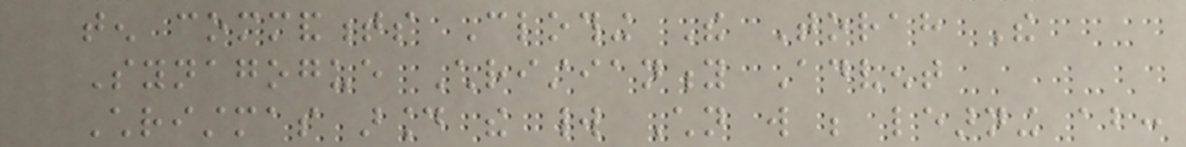ten commandments Clothing The Torah The
Synagogue Christianity Advent
Christmas around the world Children will be learning about:
